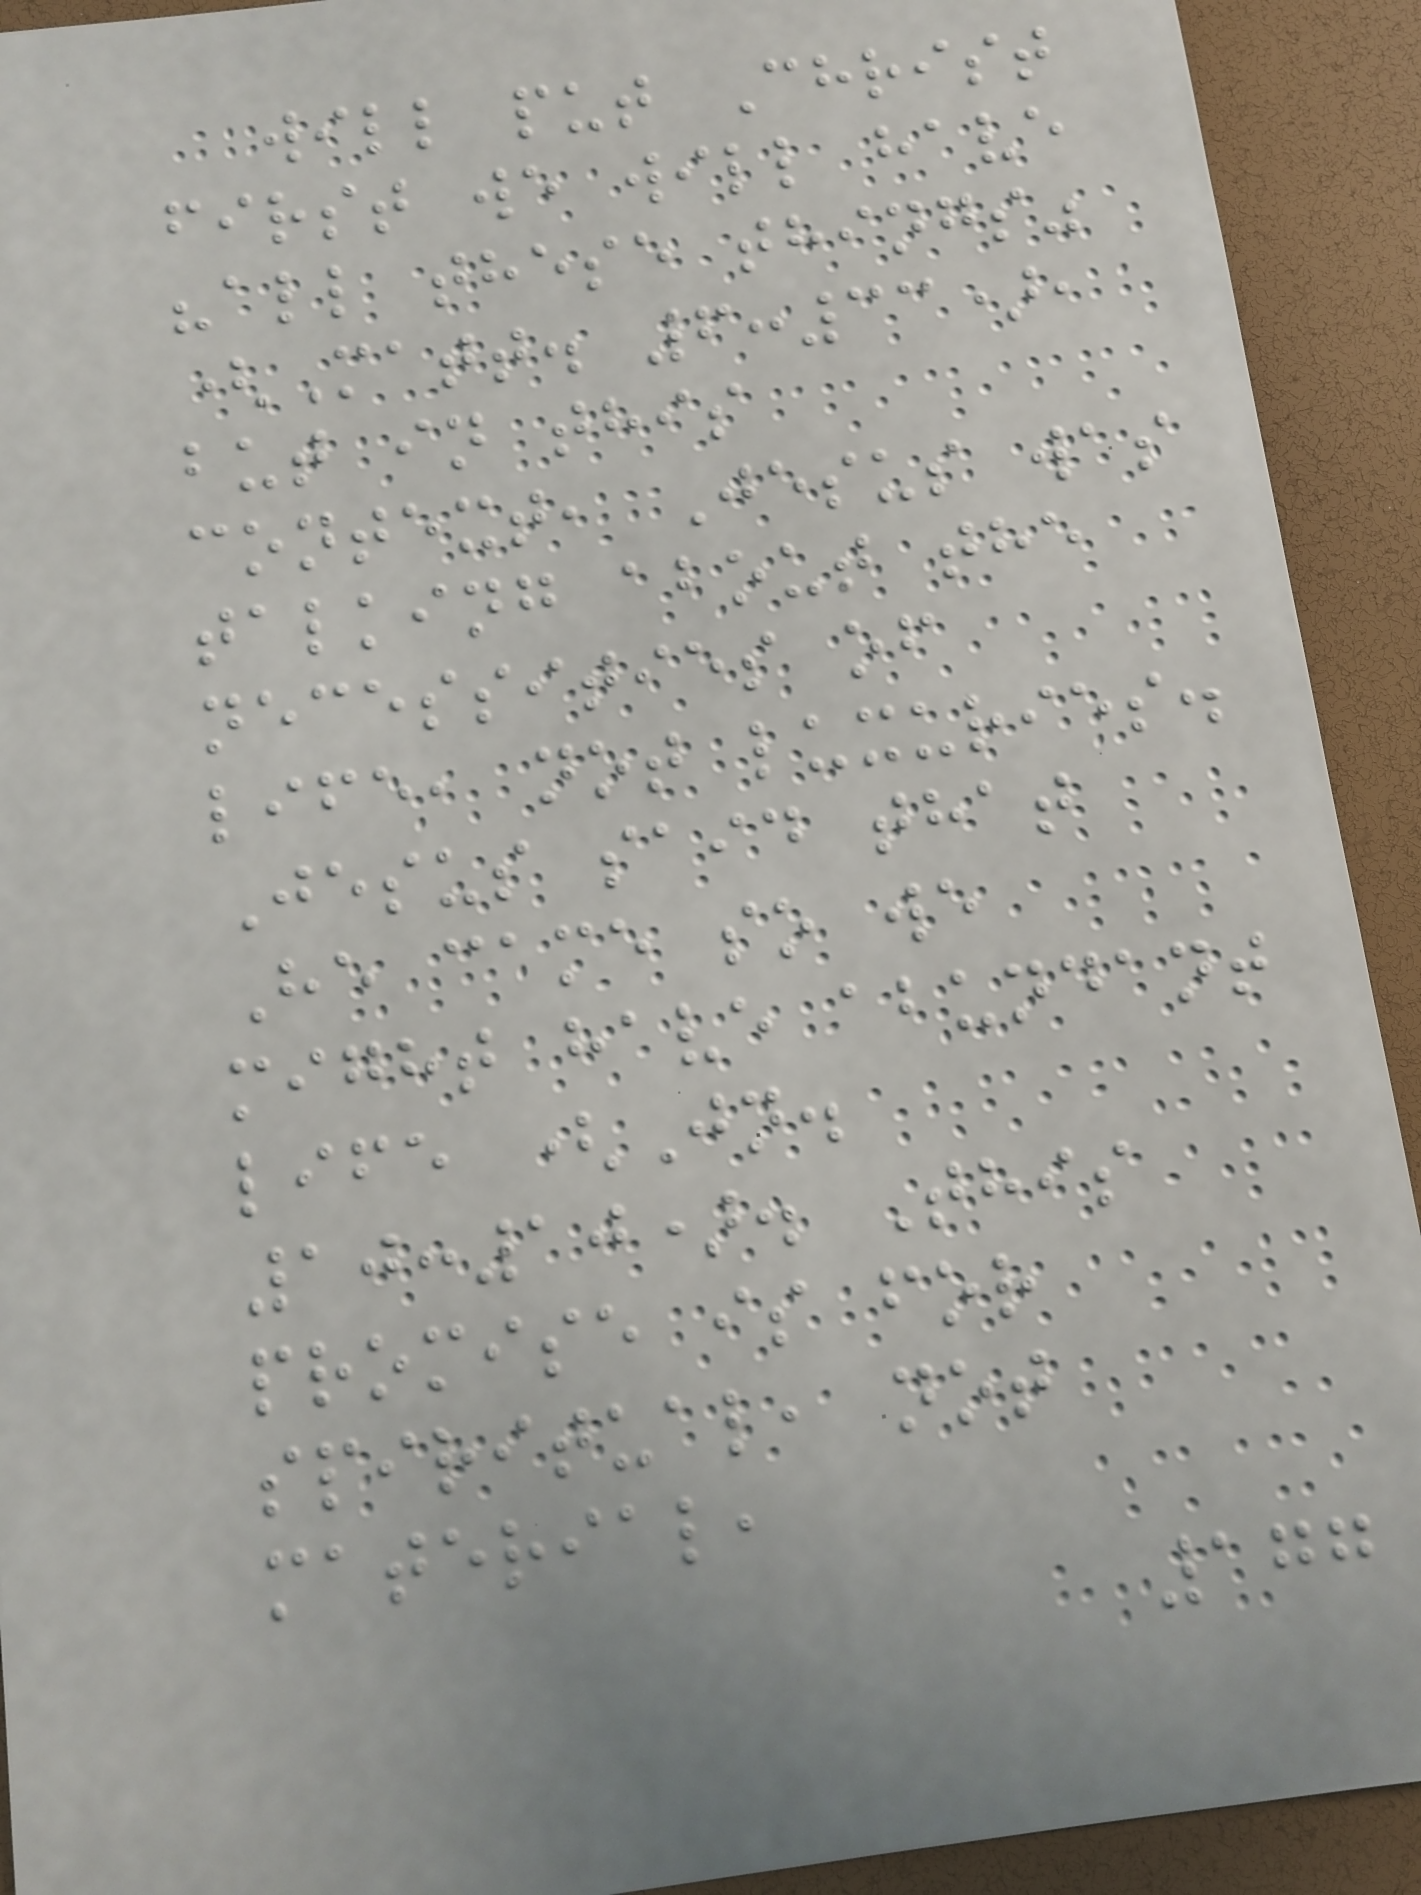will put Christ
first we will have
"all these things"
(Matt. 6:33),
but in this
context, Jesus was
talking about the
necessities of
life, not luxuries.
Jesus said that
He came so we
might have abundant
life (Jn.
10:10). This
promise is for
spiritual, not
material,
177
